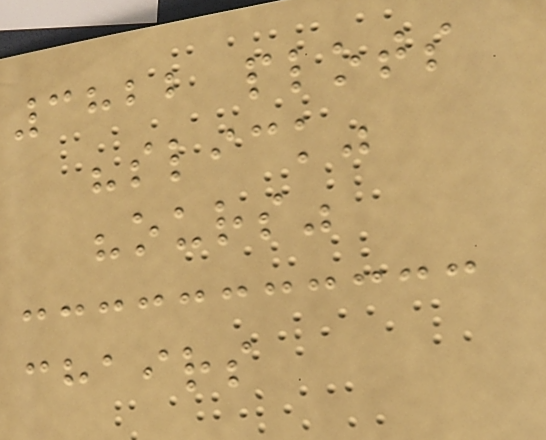3822 plots
"slick"
"ours"
chairs
